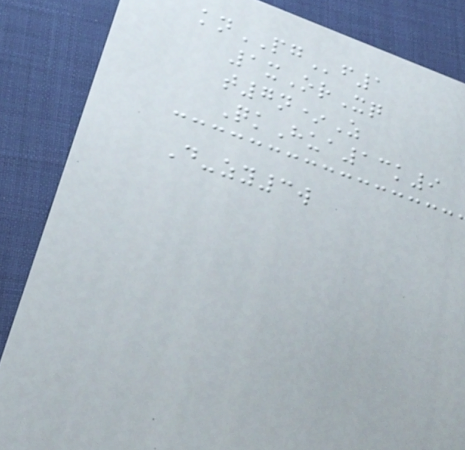knPGf1
1xOrXq
t7n*Z
QkHua13k9
D-zy3w
